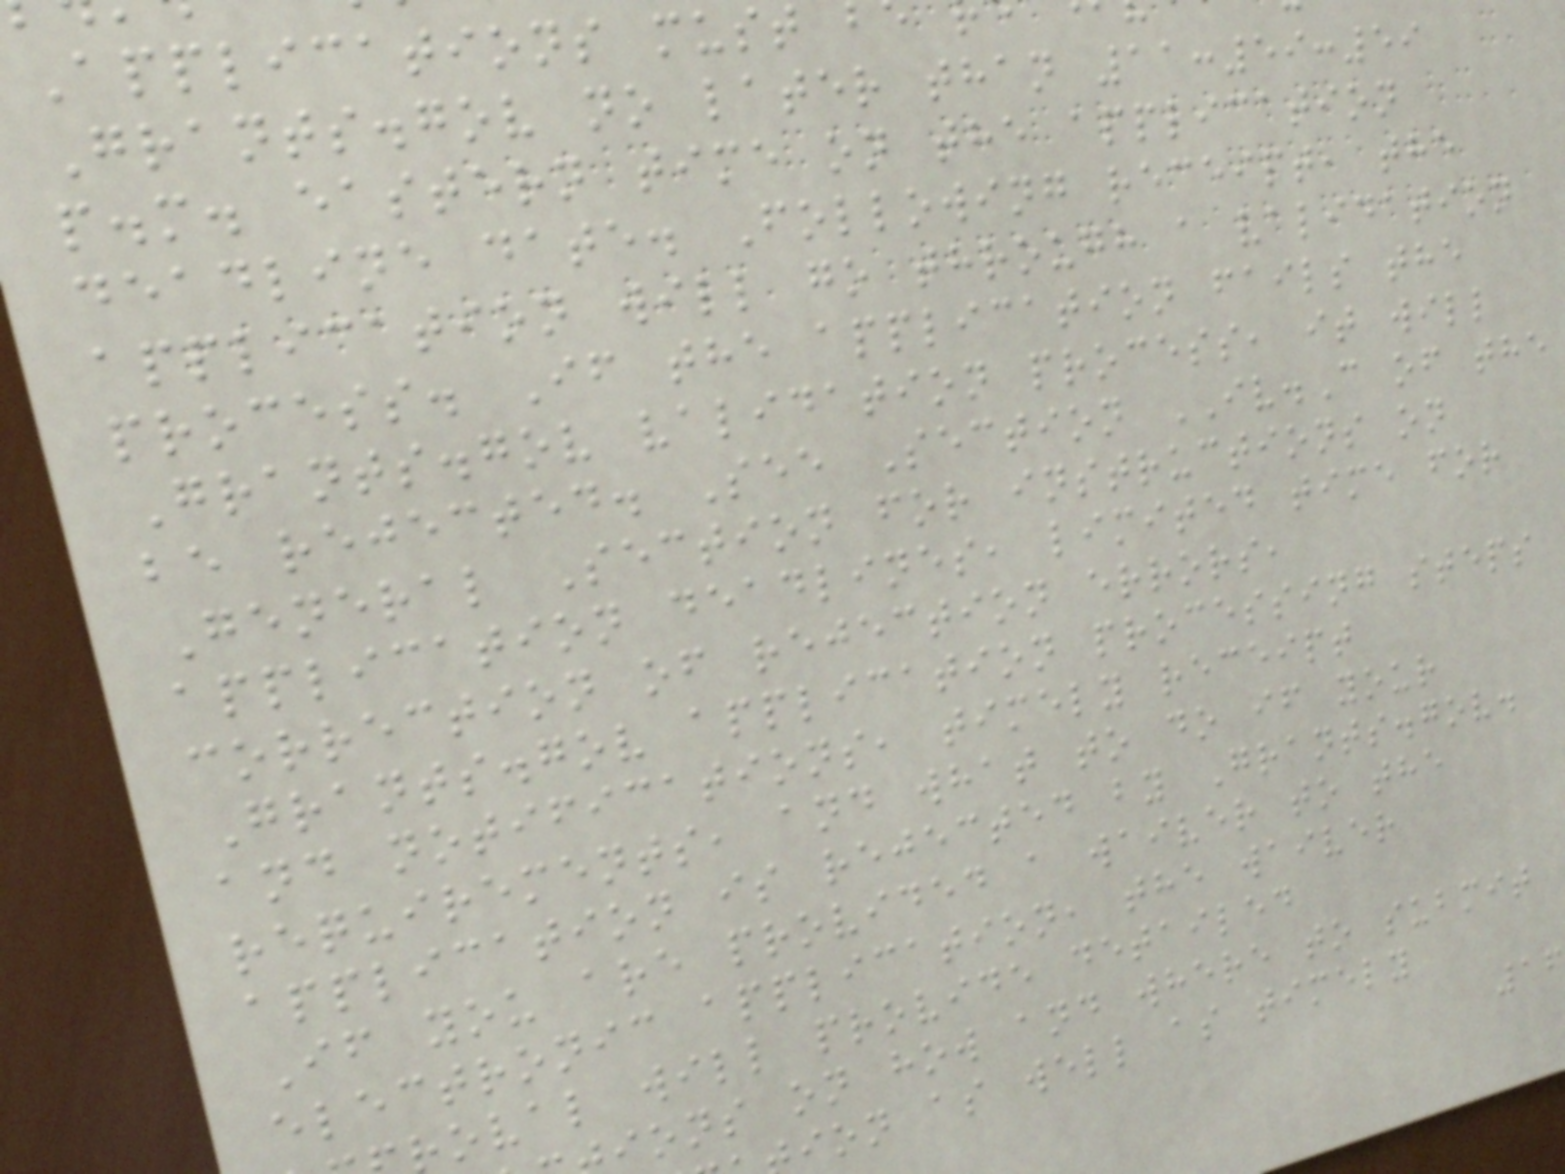Applications must
Grants.gov no later than 11:59:59
p.m. eastern time on the application
deadline date. Following receipt, the
application will go through a validation
process. If the application fails the
Grants.gov validation process, it will
be rejected. See Section IV.C of the
General Section for instructions on
application deadlines, limited time for
correction of rejection errors,
Grants.gov application processing steps
and notifications, timely receipt
requirements, and what to do if your
application is rejected by Grants.gov.
If you are provided a waiver to the
electronic application, the waiver
oval will provide detailed
ions on how and where to submit
ion as well as timely
